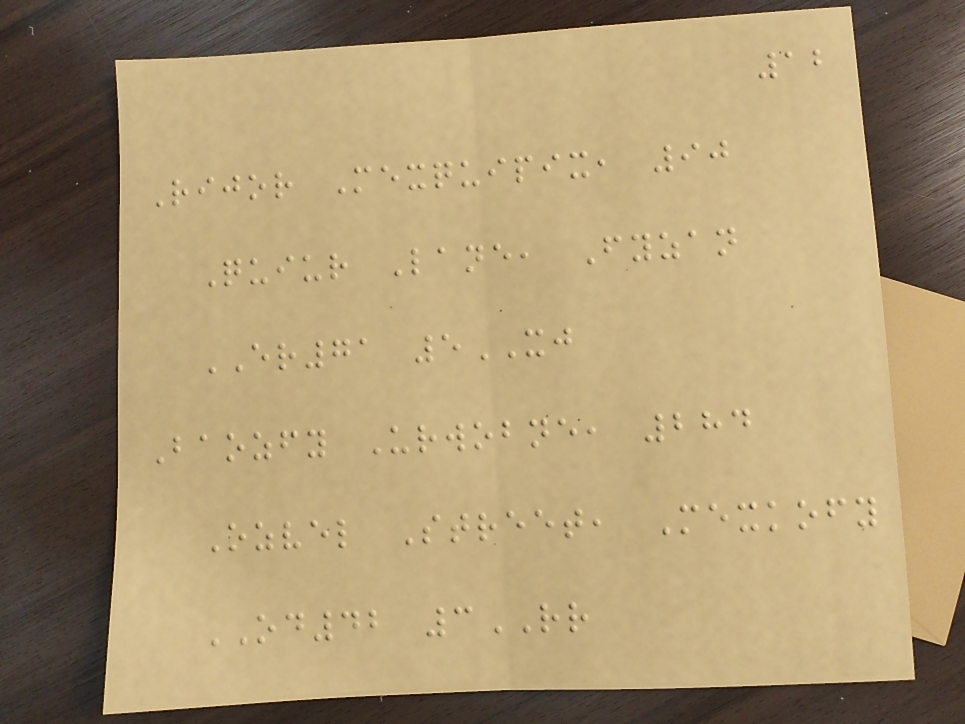12
Rijor Mexquipix, 90
Quiur Lane, Fyzan
ER71 5XJ
Baozfy Urwobne, 284
Ozvel Street, Mexkofy
OD42 3RR
